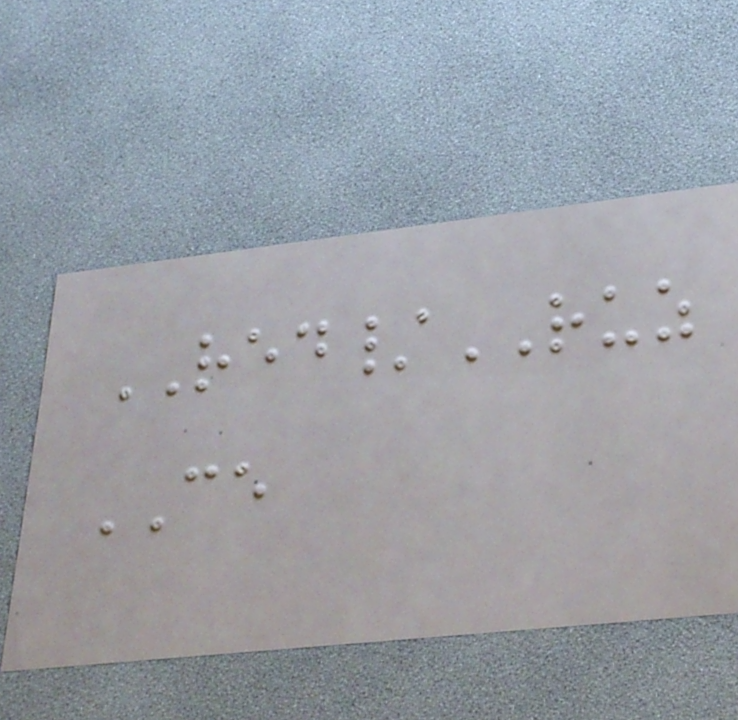RED/RUZ
CE
